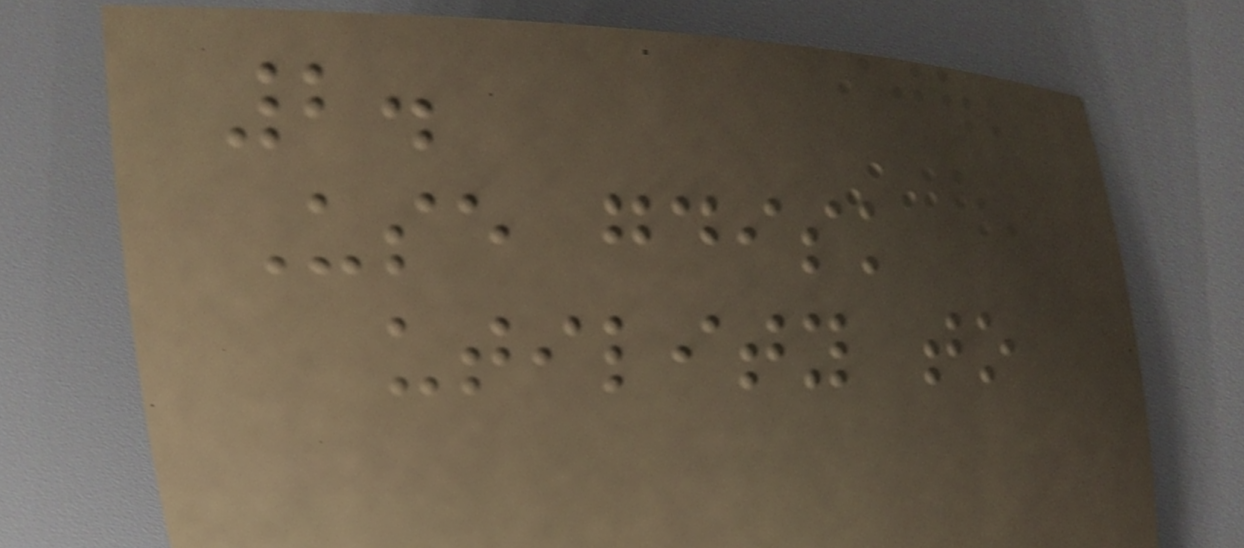2.
Use gdisk
utility to
